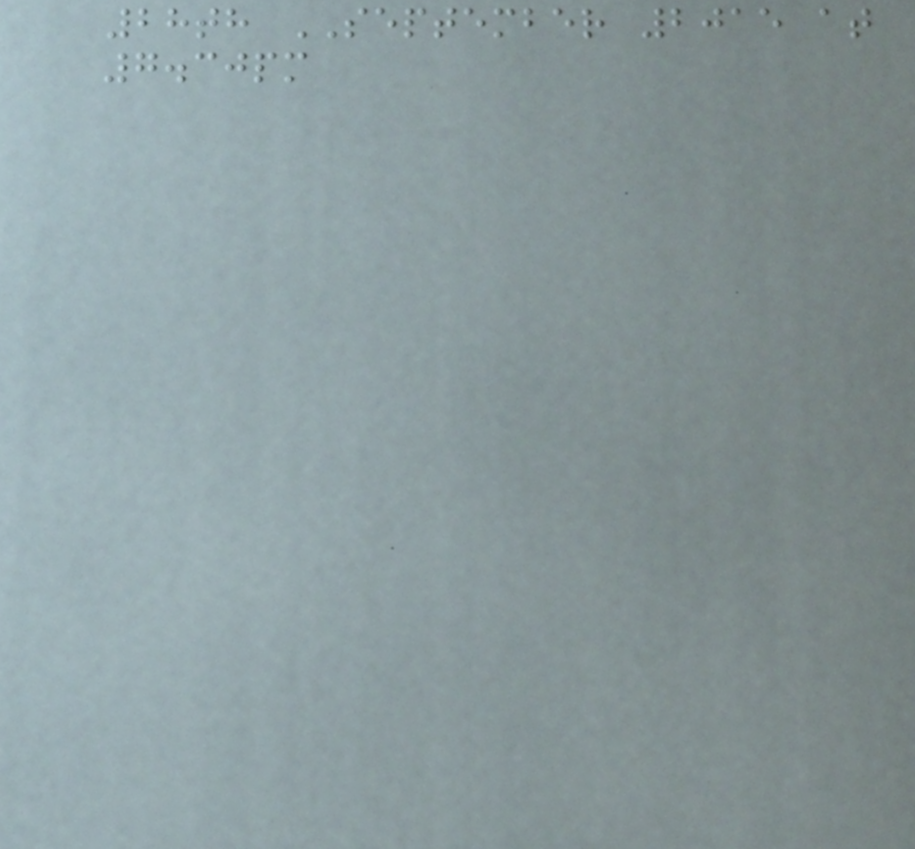28th SEPTEMBER 2015 at
7.30pm
